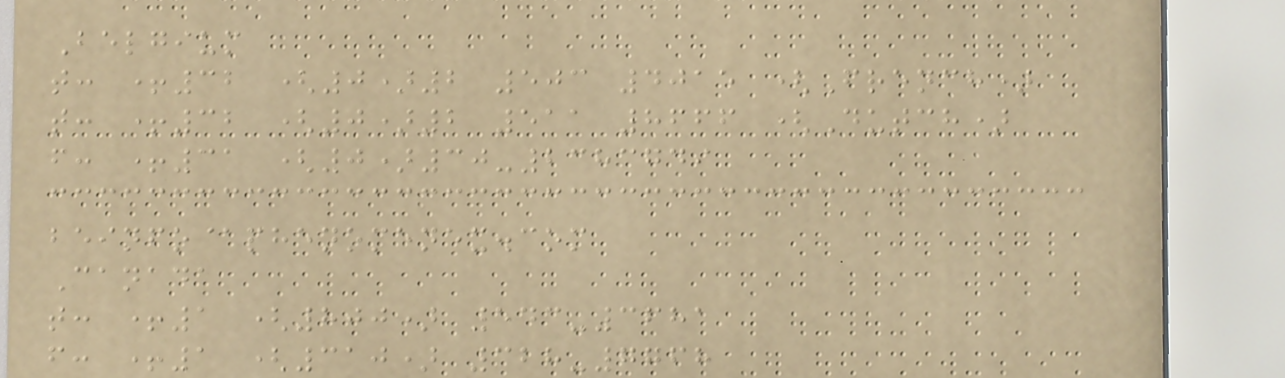Belgium
t: +32 (0)2 503 4015 (French)
t: +32 (0)2 511 8666 (Dutch)
f: +31 (0)30-2383749
beinfo@phenomenex.com
Canada
t: +1 (800) 543-3681
f: +1 (310) 328-7768
